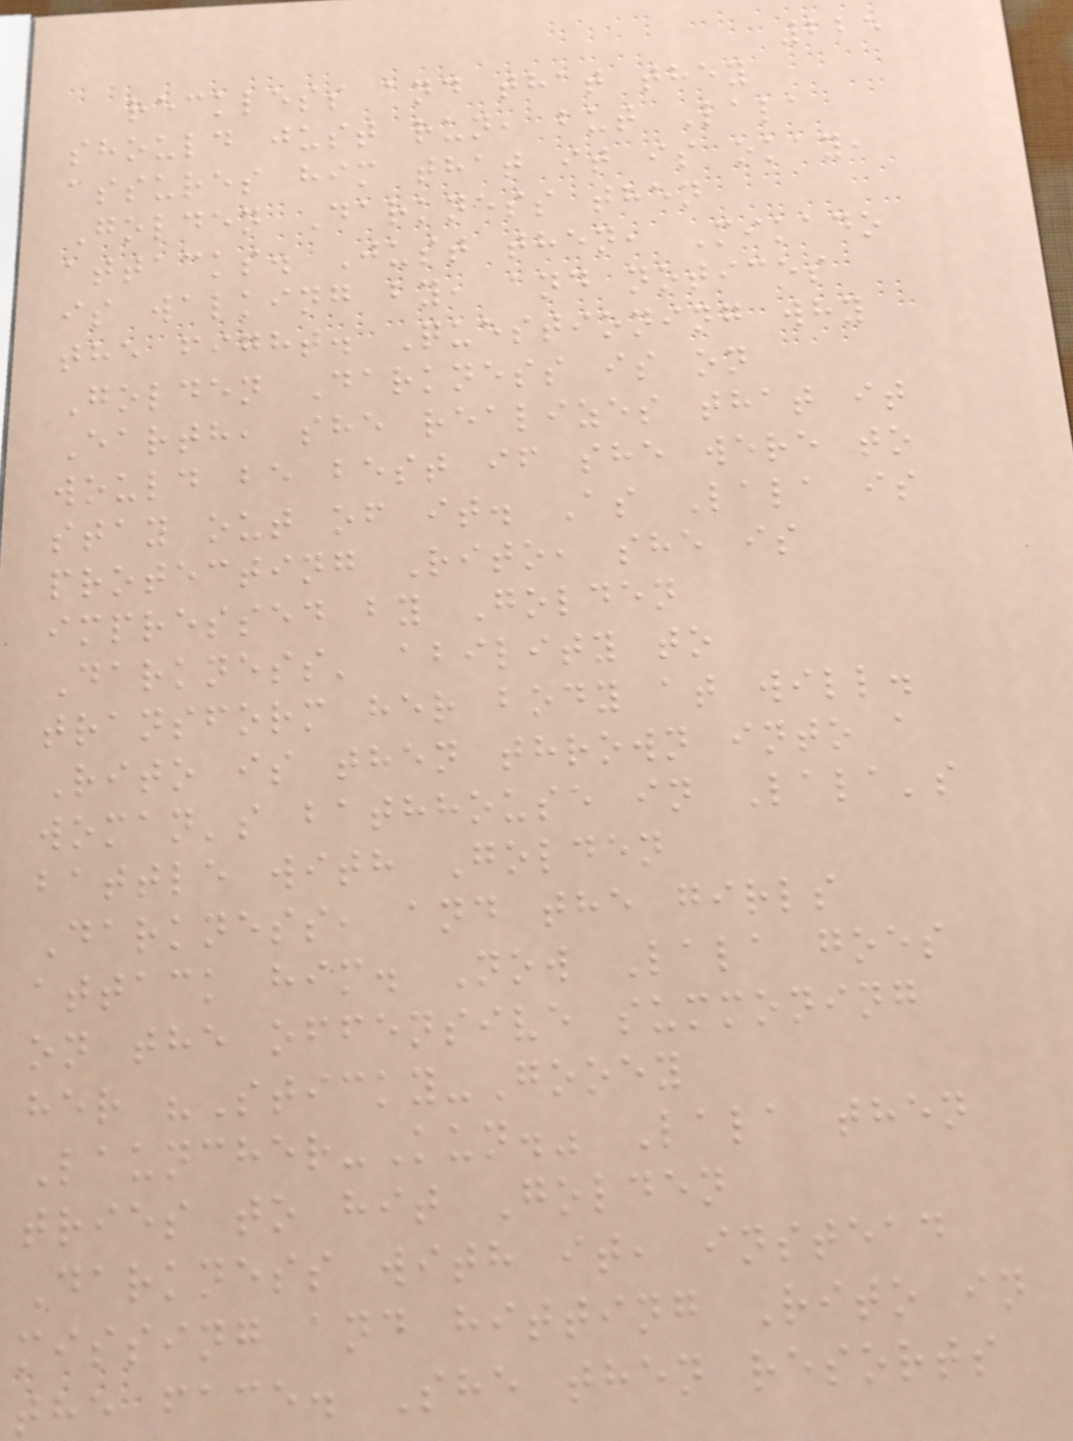225
reckless and that they
should just run, but Lala
assures him that it is okay,
Golden Darkness then
attacks. Just then, Mikado
is walking by, and notices
the fight. Questioning why
Golden Darkness is on
Earth, she realizes that it
would be best if she were to
stay out of it. As Lala is
protecting Rito, she is
impressed by Golden
Darkness' ability to
transform her body at will.
Rito is then thrown into a
woman's bathhouse in Lala's
battle with Golden
Darkness, and the girls
attack him. Now Lala goes
on the offensive summoning
her "Sticky-Gooey
Launcher-Kun." Lala then
tries to hit Golden
Darkness with it, instead
missing and hitting Rito in
the face. She then resorts
